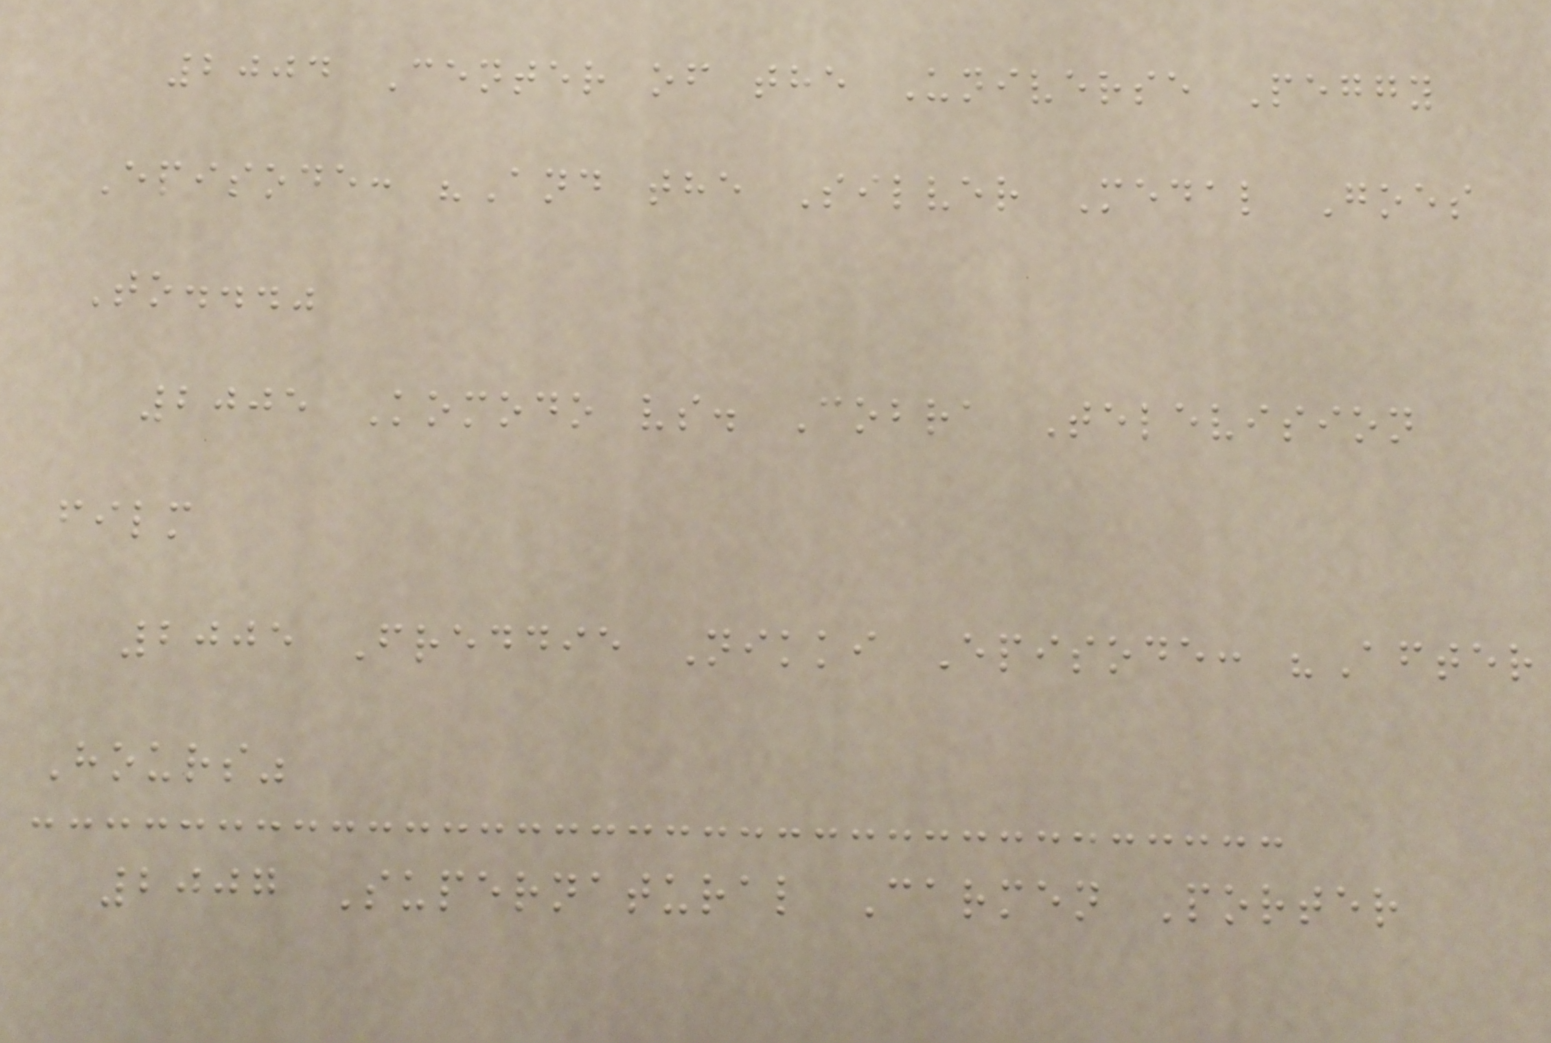2004 Center of the Universe Peggy
Episode: "And the Silver Medal Goes
To..."
2005 Komodo vs. Cobra Television
film
2005 Freddie Nikki Episode: "After
Hours"
2007 Supernatural Carmen Porter
